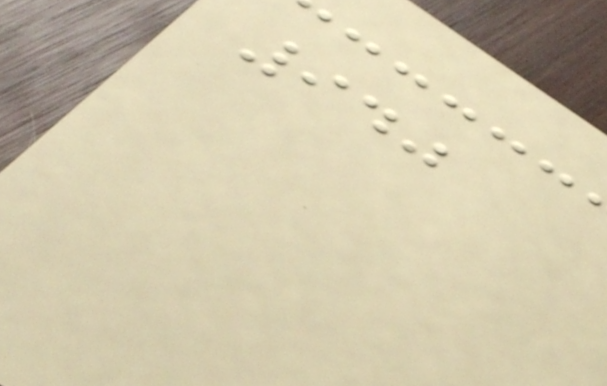940
